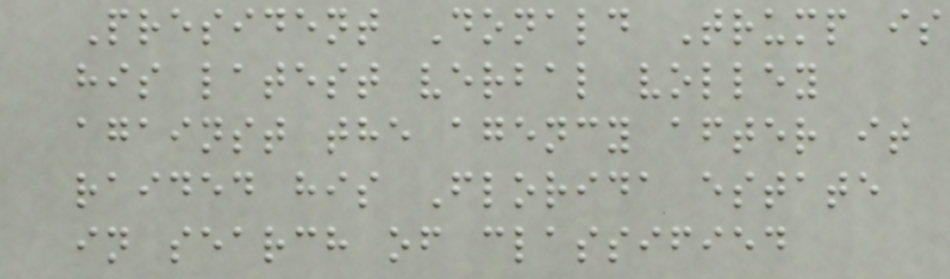President Donald Trump is
his latest verbal volley
against the agency after it
raided his Florida estate
in search of classified
